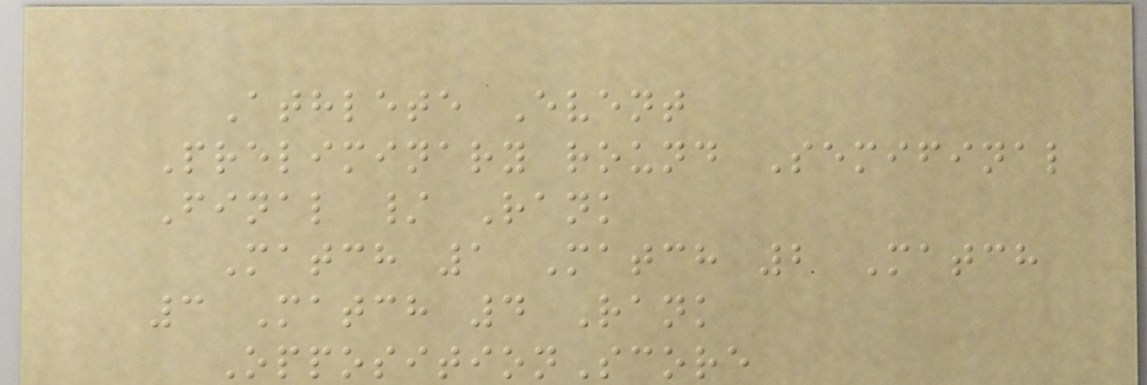Athlete Event
Preliminary round Semifinal
Final / Rank
Match 1 Match 2 Match
3 Match 4 Rank
OppositionScore
